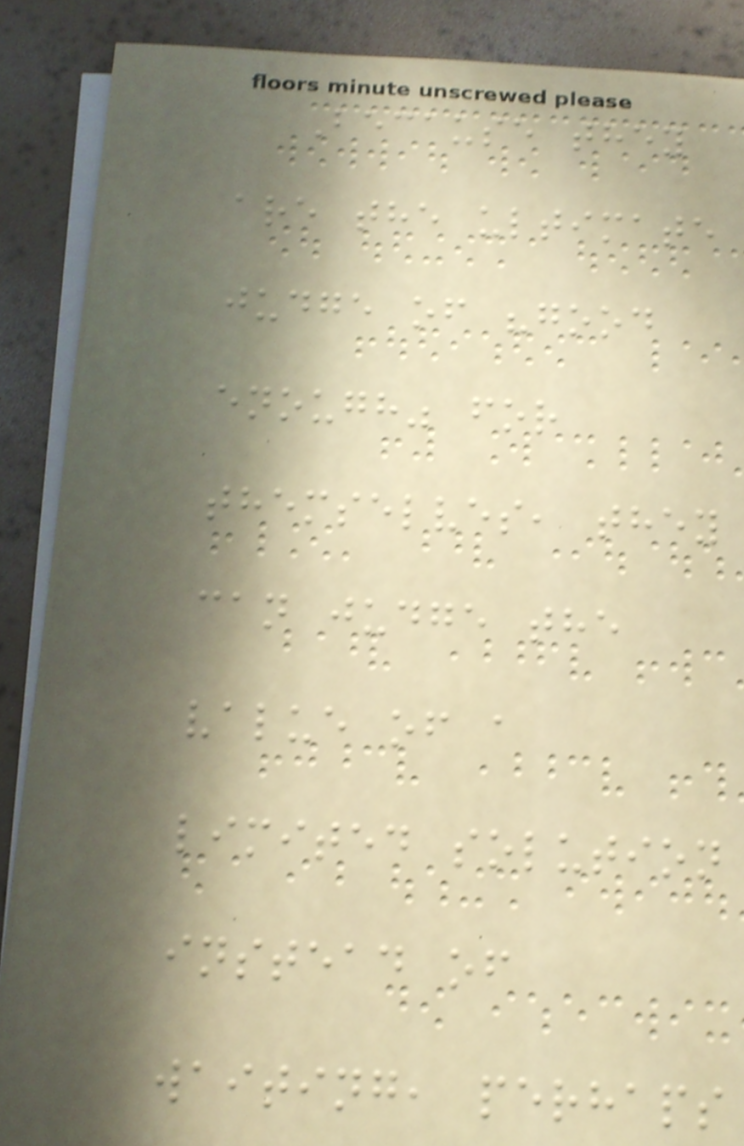Because they
are the ultimate
judge of "good
enough" for
themselves, they
can judge the
value of a
limited solution
instead of
waiting, perhaps
